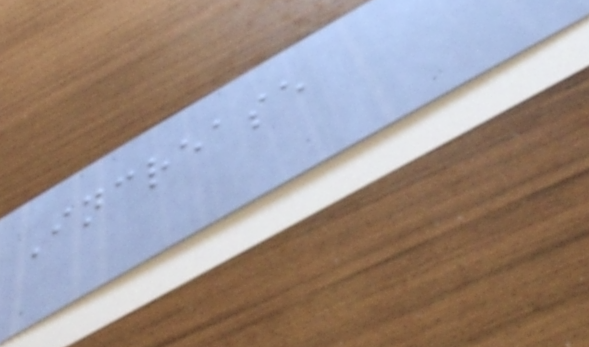Increase
